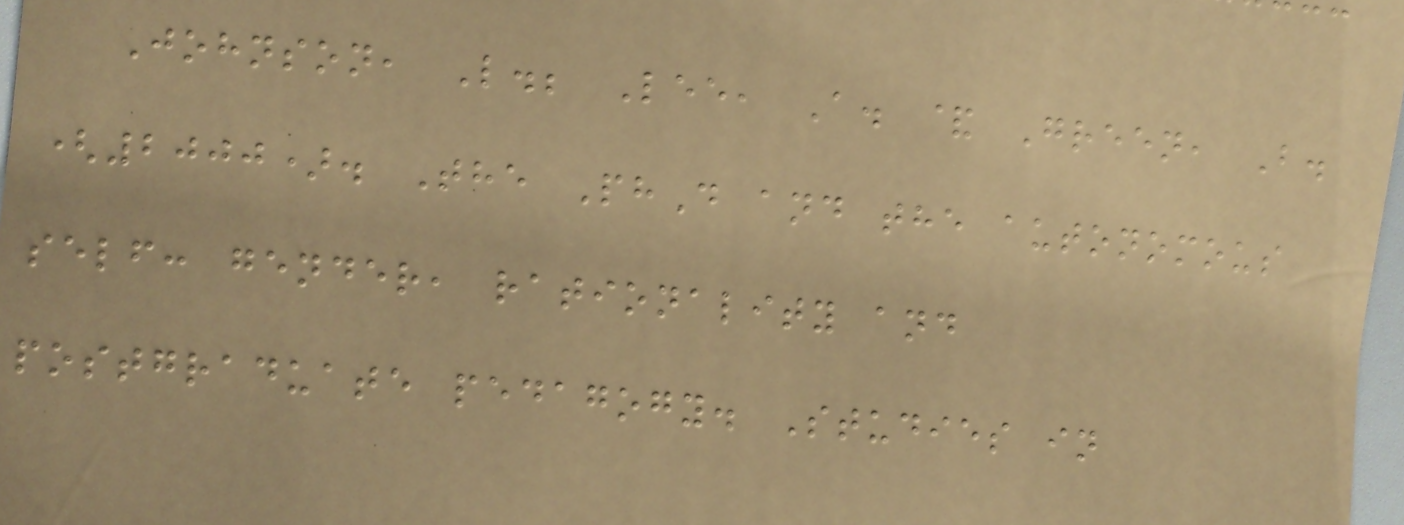Johnson, L.; Lee, A. & Green, B.
(2000). The PhD and the autonomous
self: gender, rationality and
postgraduate pedagogy. Studies in
